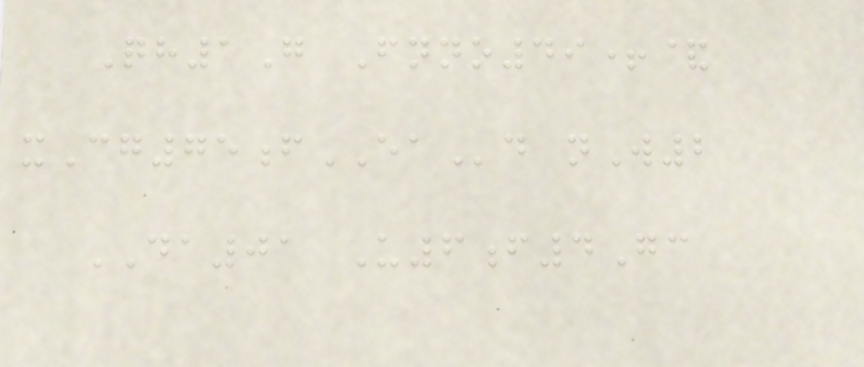Qh1G Fnno49+&
xCg75fEAd nW2
DA01 U6f4Gc
